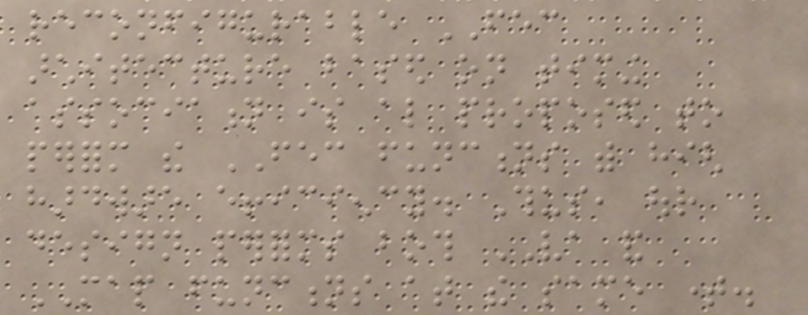reconfigurable FEC
architecture based on timing
association is also proposed to
perform the FEC functions with high
hardware efficiency. Thus, our
design performs both VA and
MAP functions at the same time.
